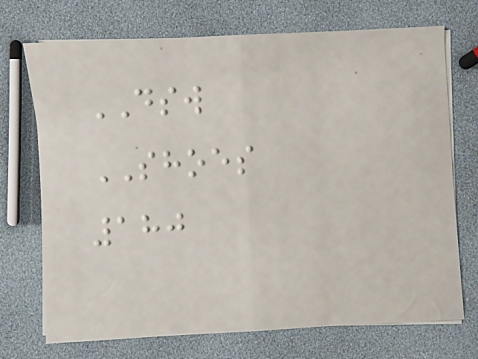DSW
SHOES
180
